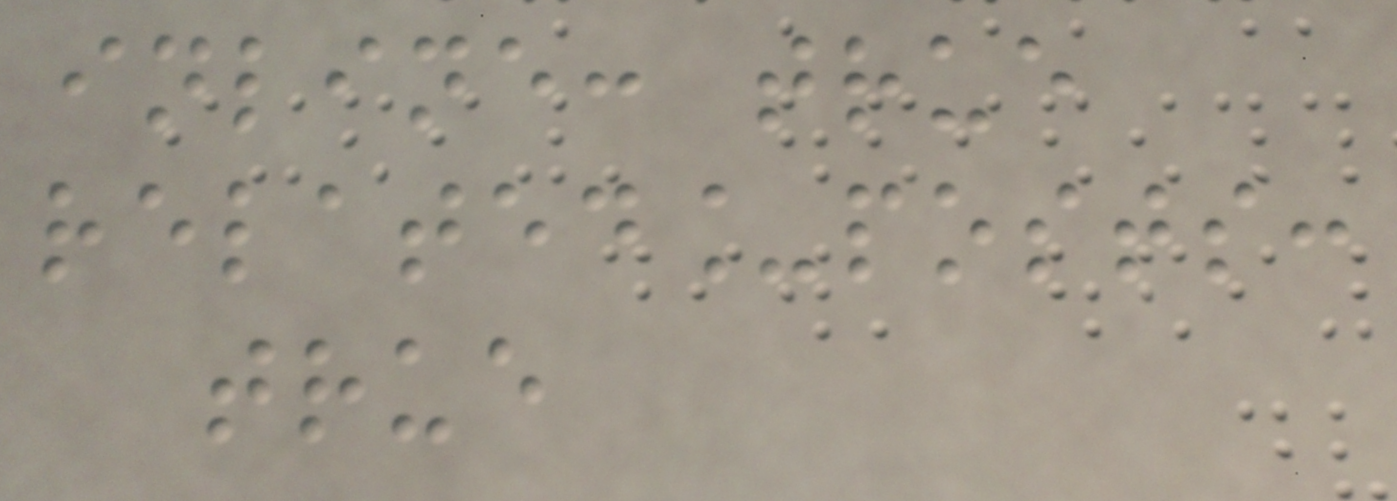inline: true
related_posts:
true
